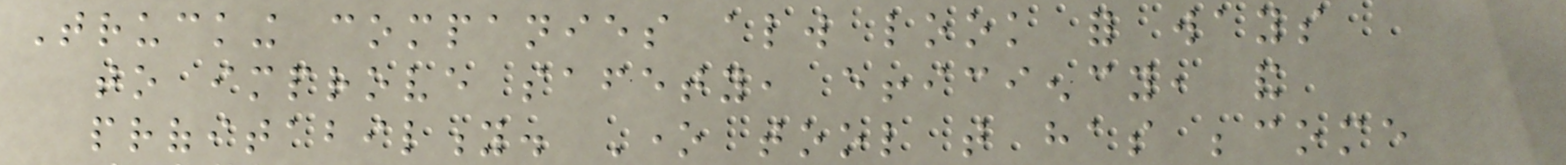Trucking companies always look for ways
to improve safety, efficiency, and
profitability. One tool that has become
